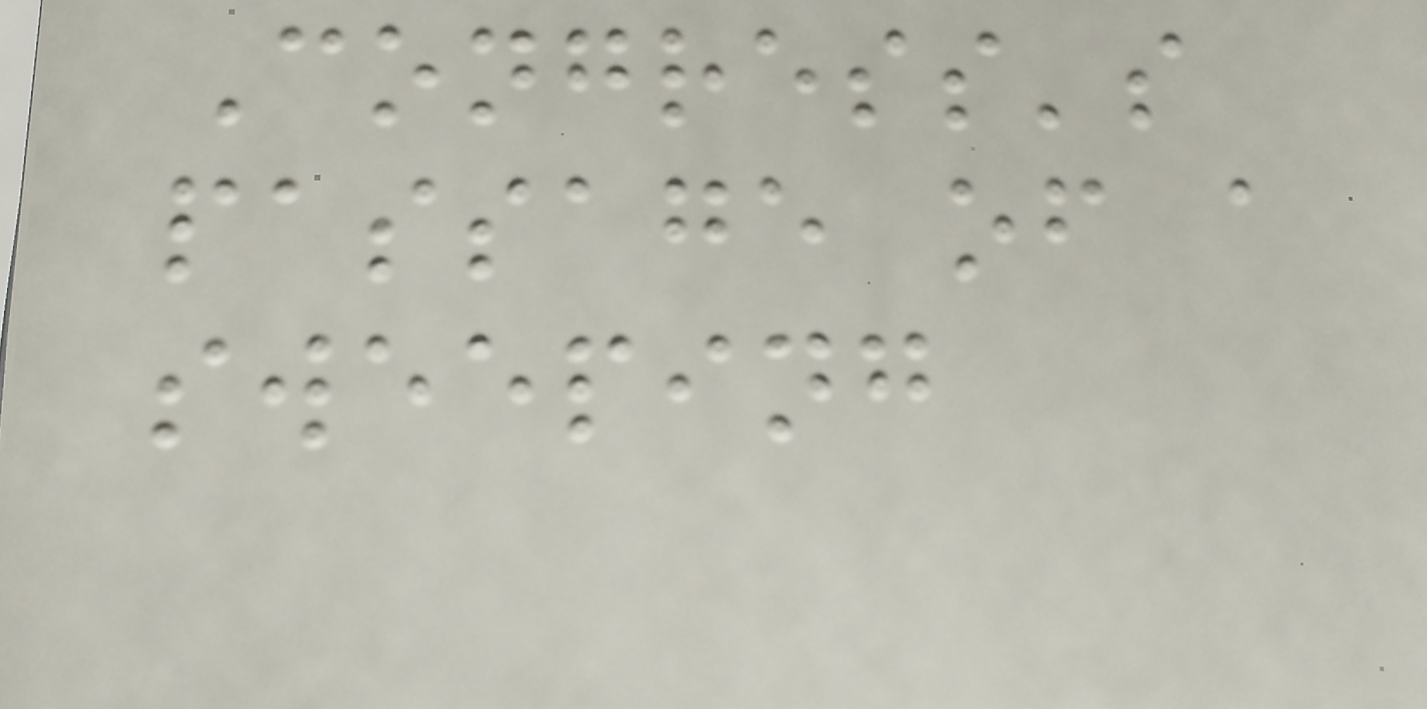Congress's
passage of a
sweeping
